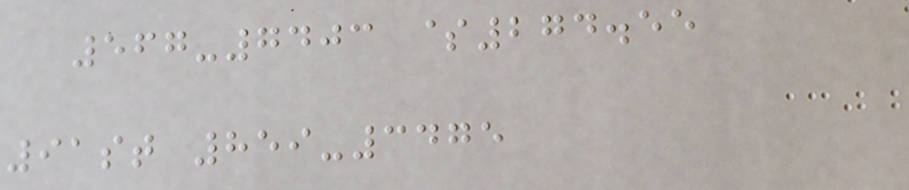567-7403 $274.55
91st 859-3475
